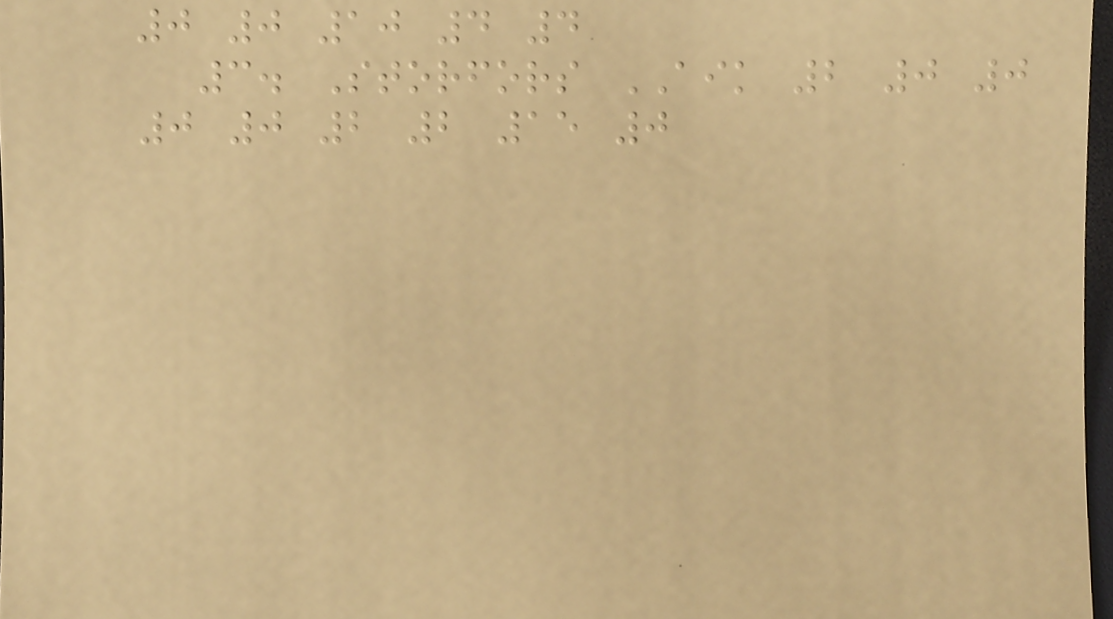0 0 10 4 4
3. Storfors AIK 2 0 0
0 0 2 2 15 0
